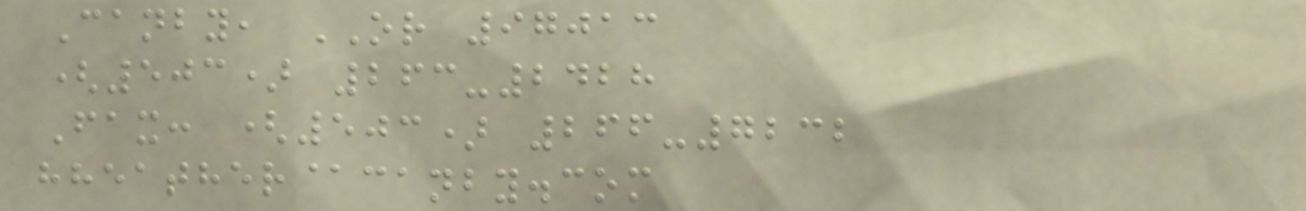Canby, OR 97013
(503) 263-2428
Fax: (503) 266-7232
hheather@canby.com
